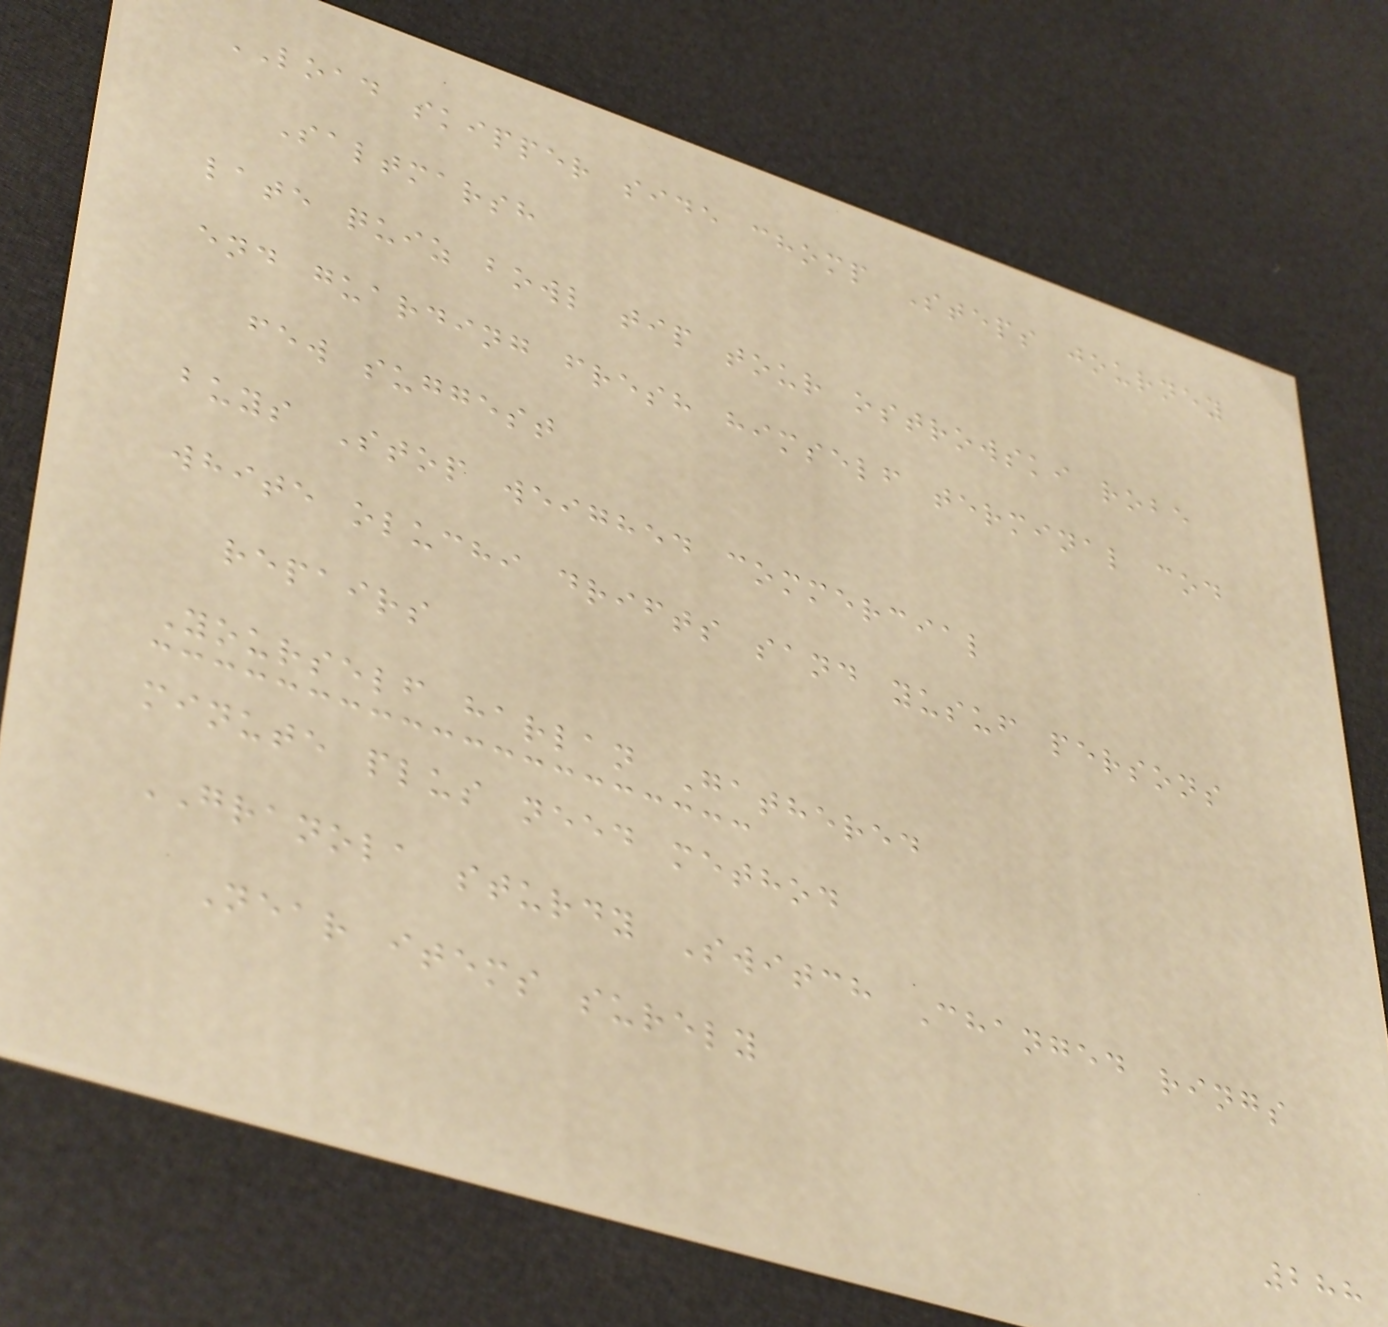LOAD skipper side chomp Steps journey
Saltmarsh
late quiz bowl tip tour ostrowski robe
end guarding fresh himself terminal cod
few suggest
buys Stop weighed commercial
white oluchi drifts sand yusuf persons
repairs
Yourself harlan Gathered
minute plus need method
GRANOLA sturdy Switch Changed rings
Near items surely
288
